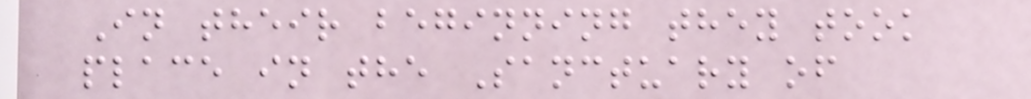In their beginning they took
place in the Sanctuary of
